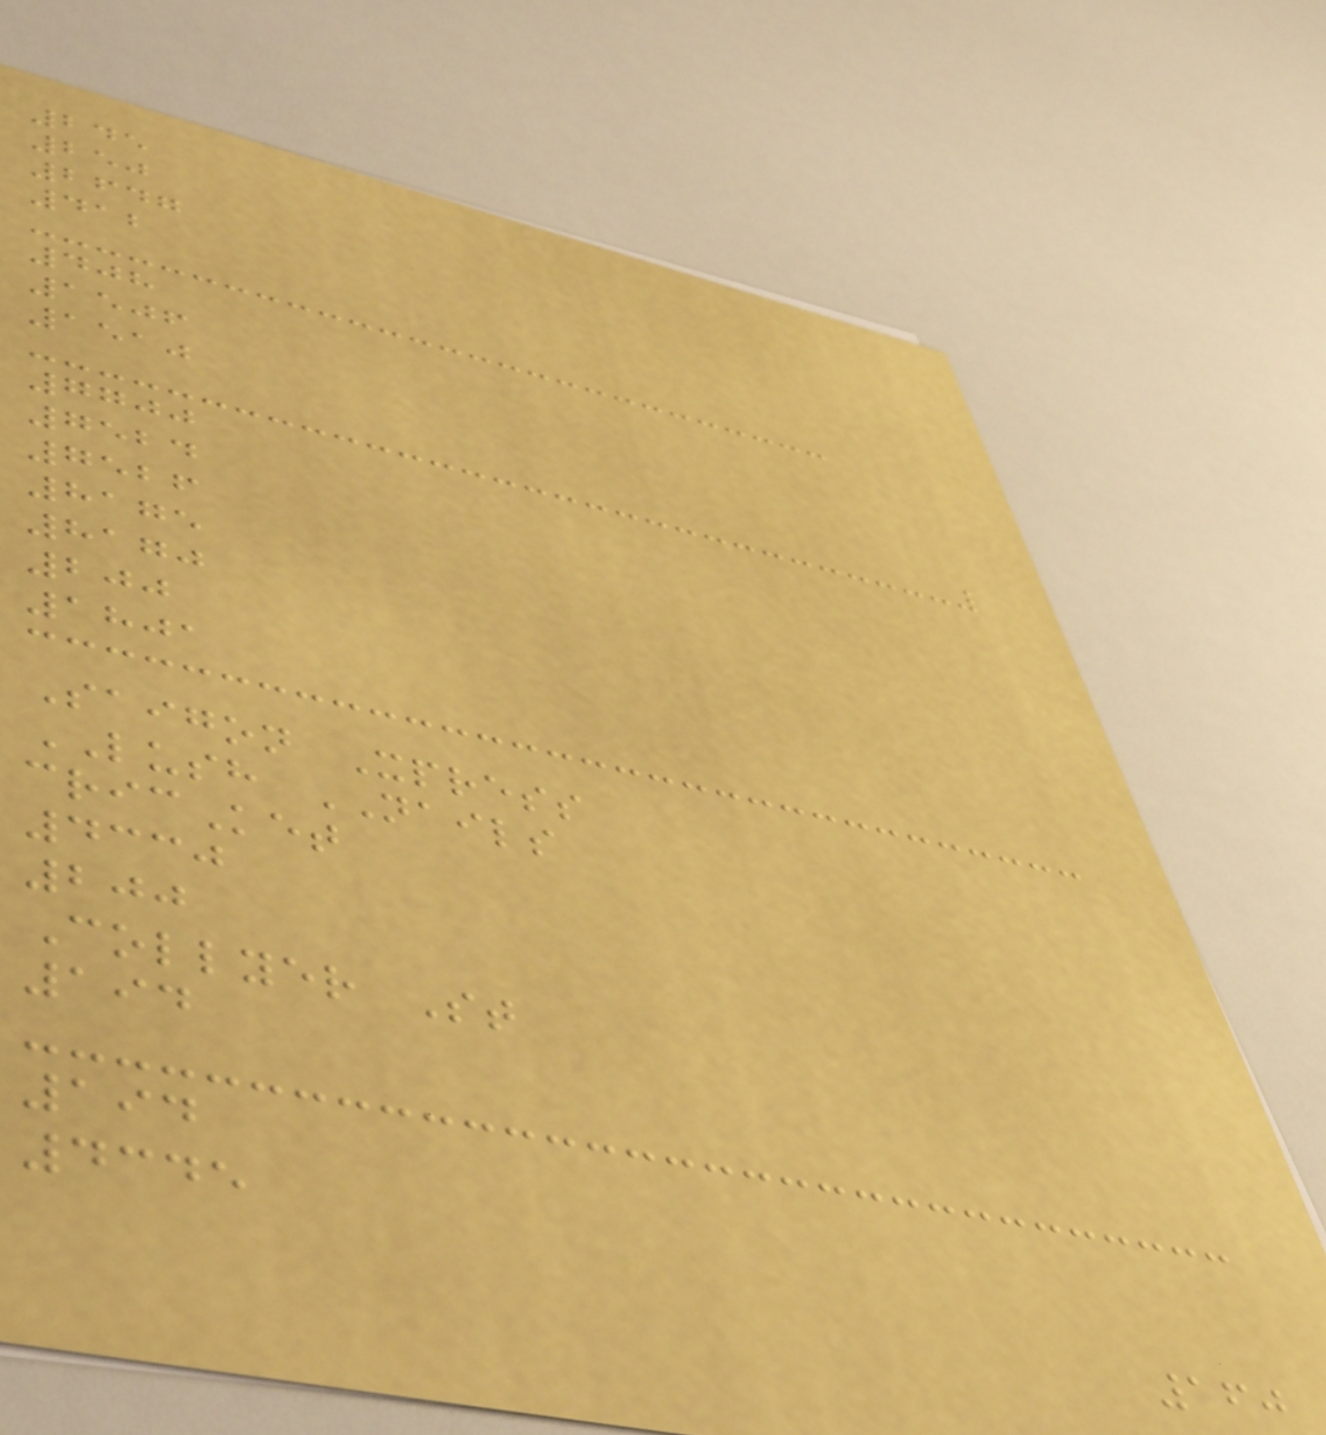245
250
2647
412
408
1506
1510
7700
7524
7526
8175
8170
200
1801
Saigon Xpress
LUSH NAILS
cricKet
4330
200
Collyer St
194
194
4345
160
